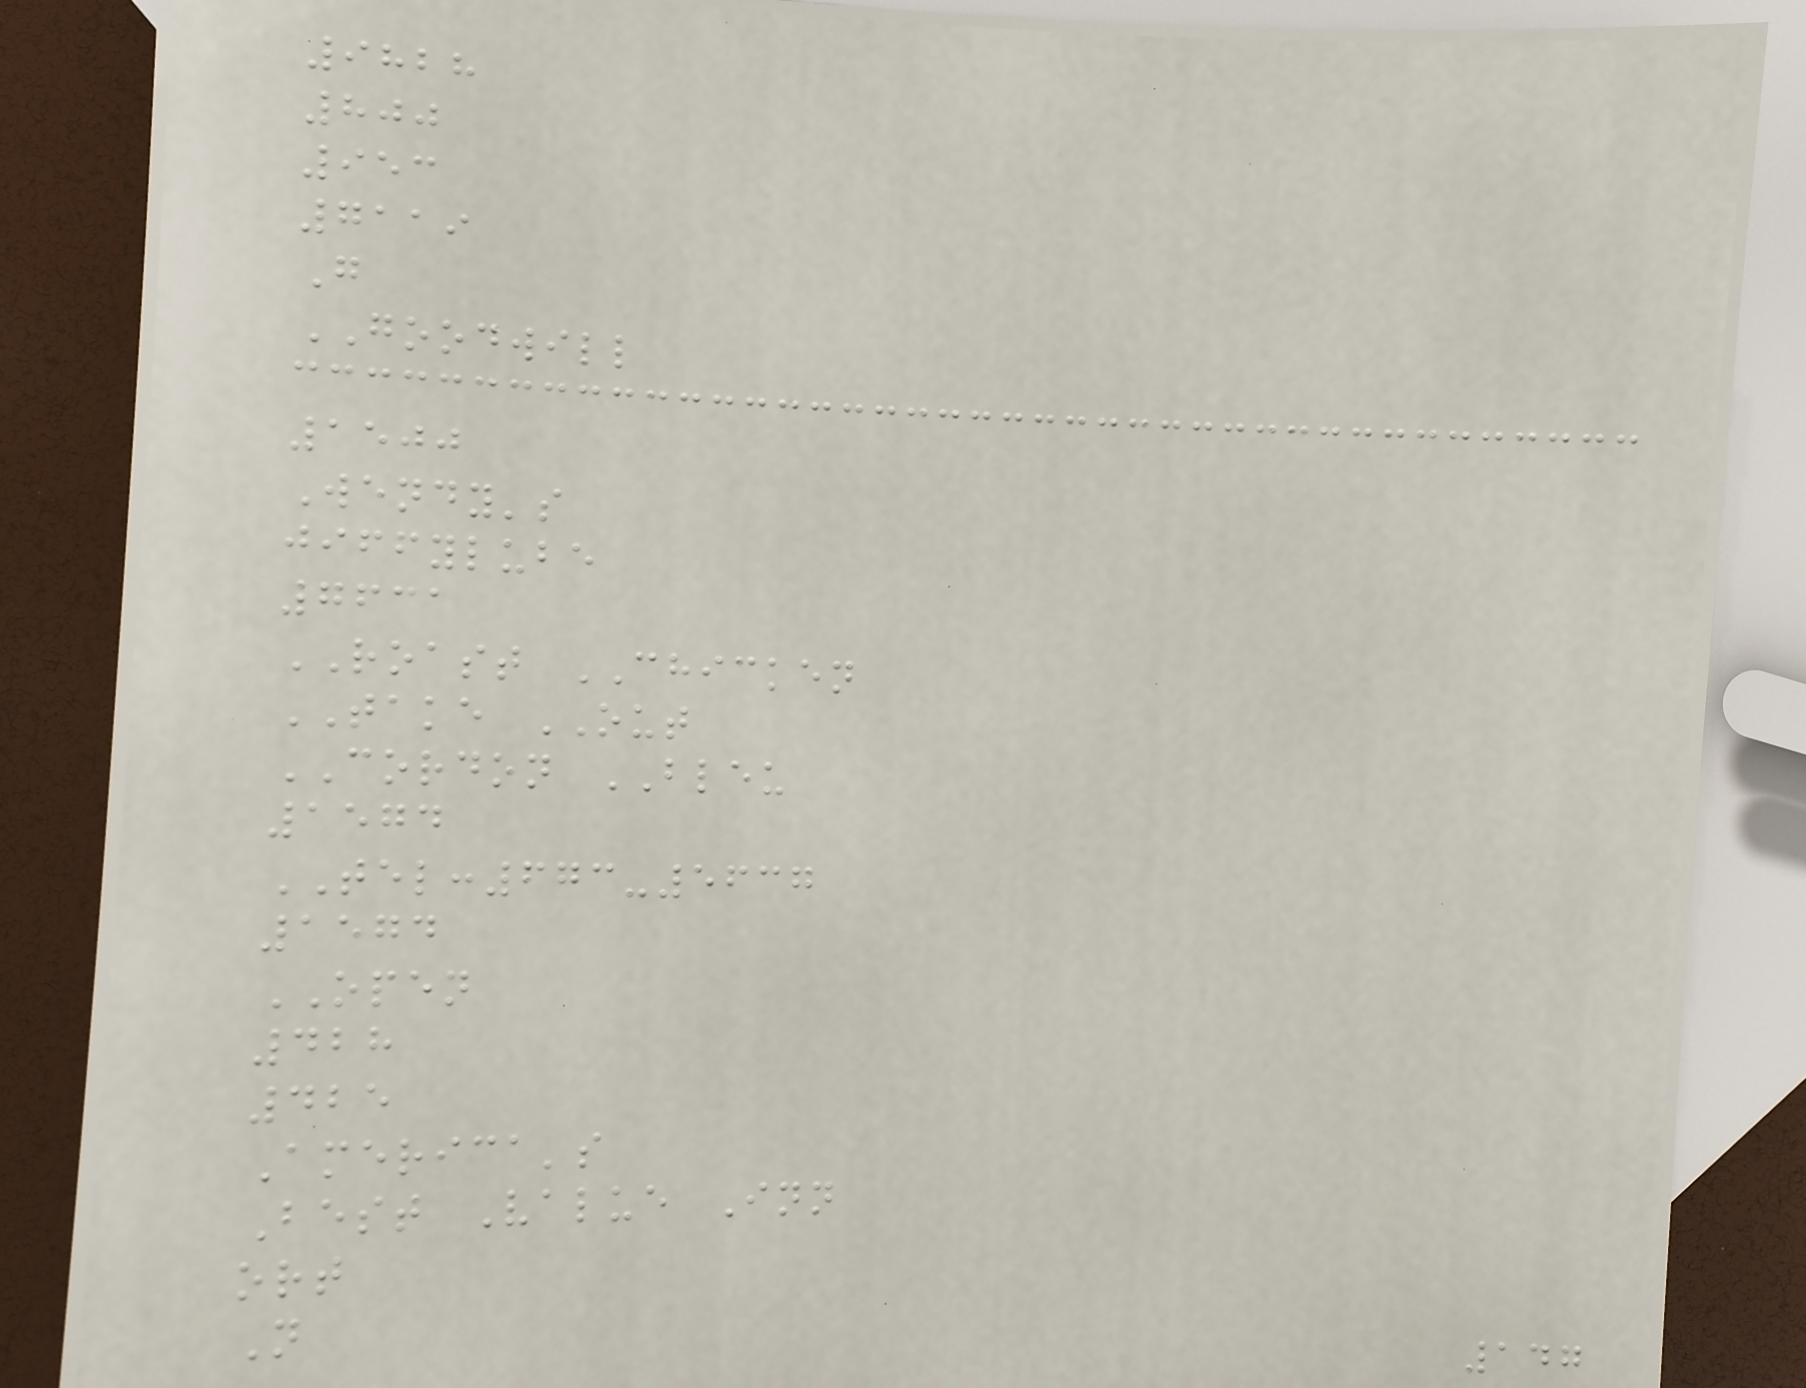9828
800
953
7119
G
GOODWILL
1500
Wendy's
jiffylube
7631
ROAST CHICKEN
TAKE OUT
CORDON BLEU
1574
TEL:673-5637
1574
OPEN
428
425
America's
Best Value Inn
ort
N
147
